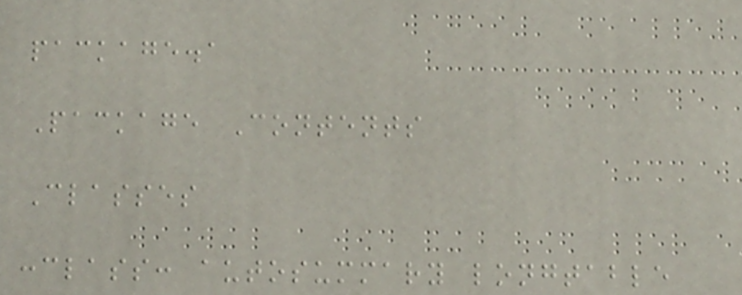package.a
Package Contents
Classes
:class: autosummary longtable
